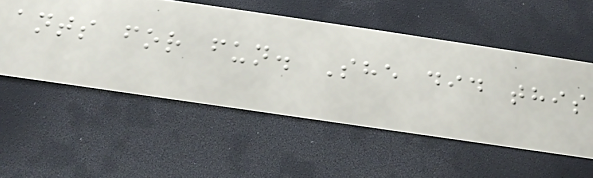ants for fun. She did this
